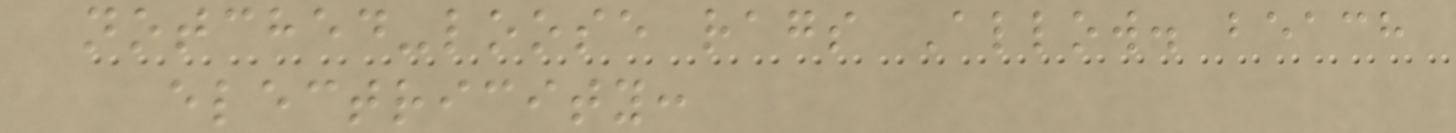notched-loose rags Allow. beach
electricity:
